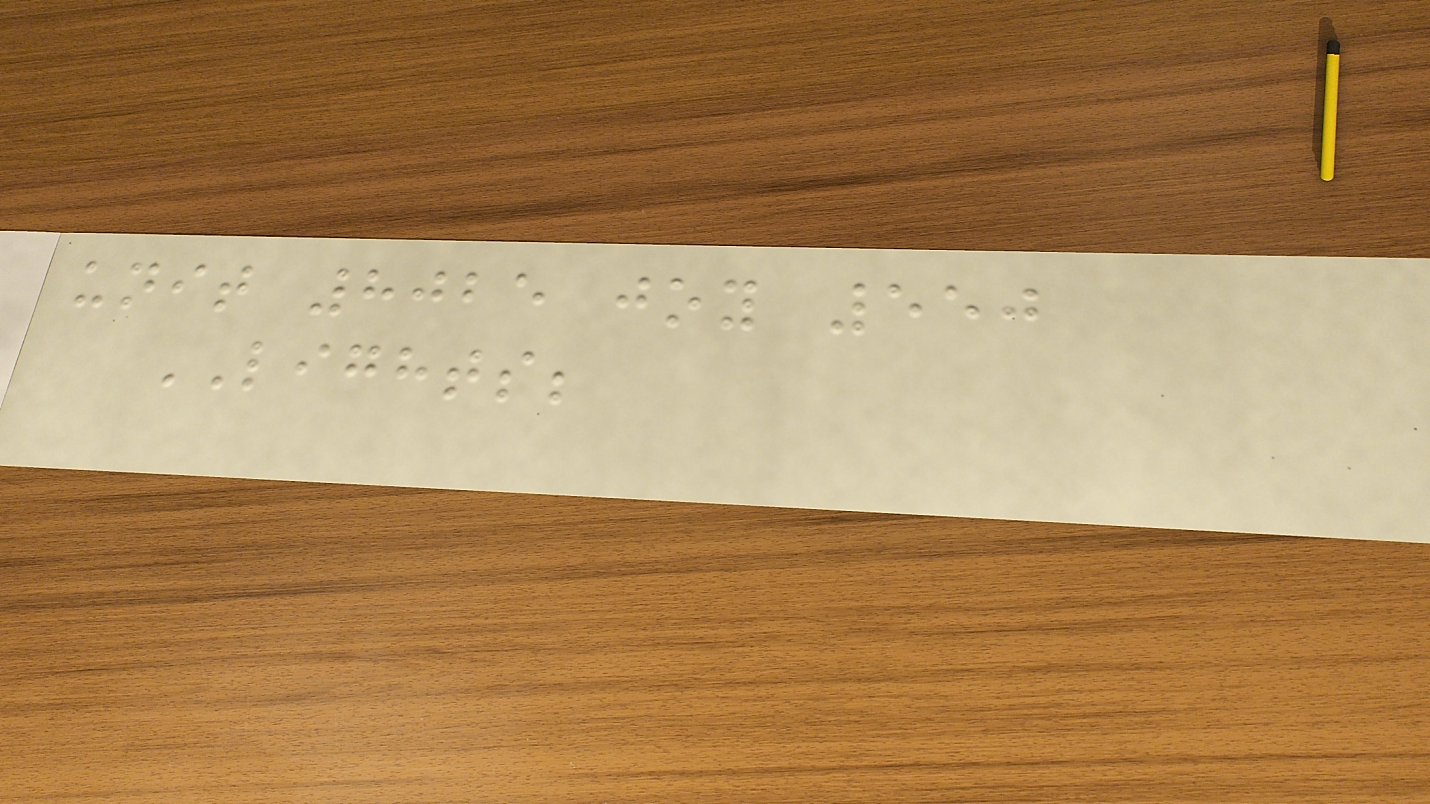unit 8025 joy 550
LIGHTS;
